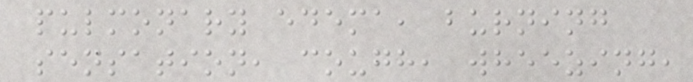pulmonary edema, burning
sensation, cough, wheezing,
